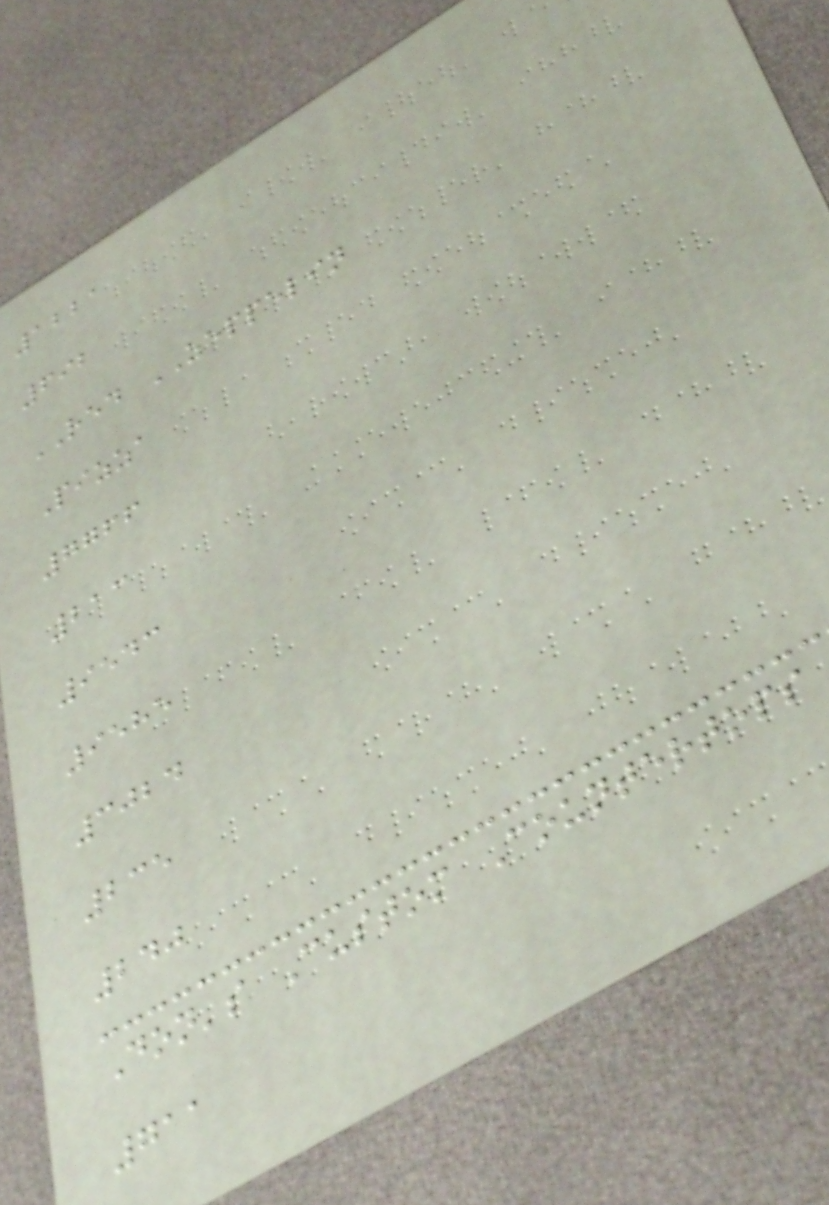1221
692
RED ZEPPELIN
Pizza
7766
213
9543
9585
3024
235
240
Don's Custom Countertops
711
